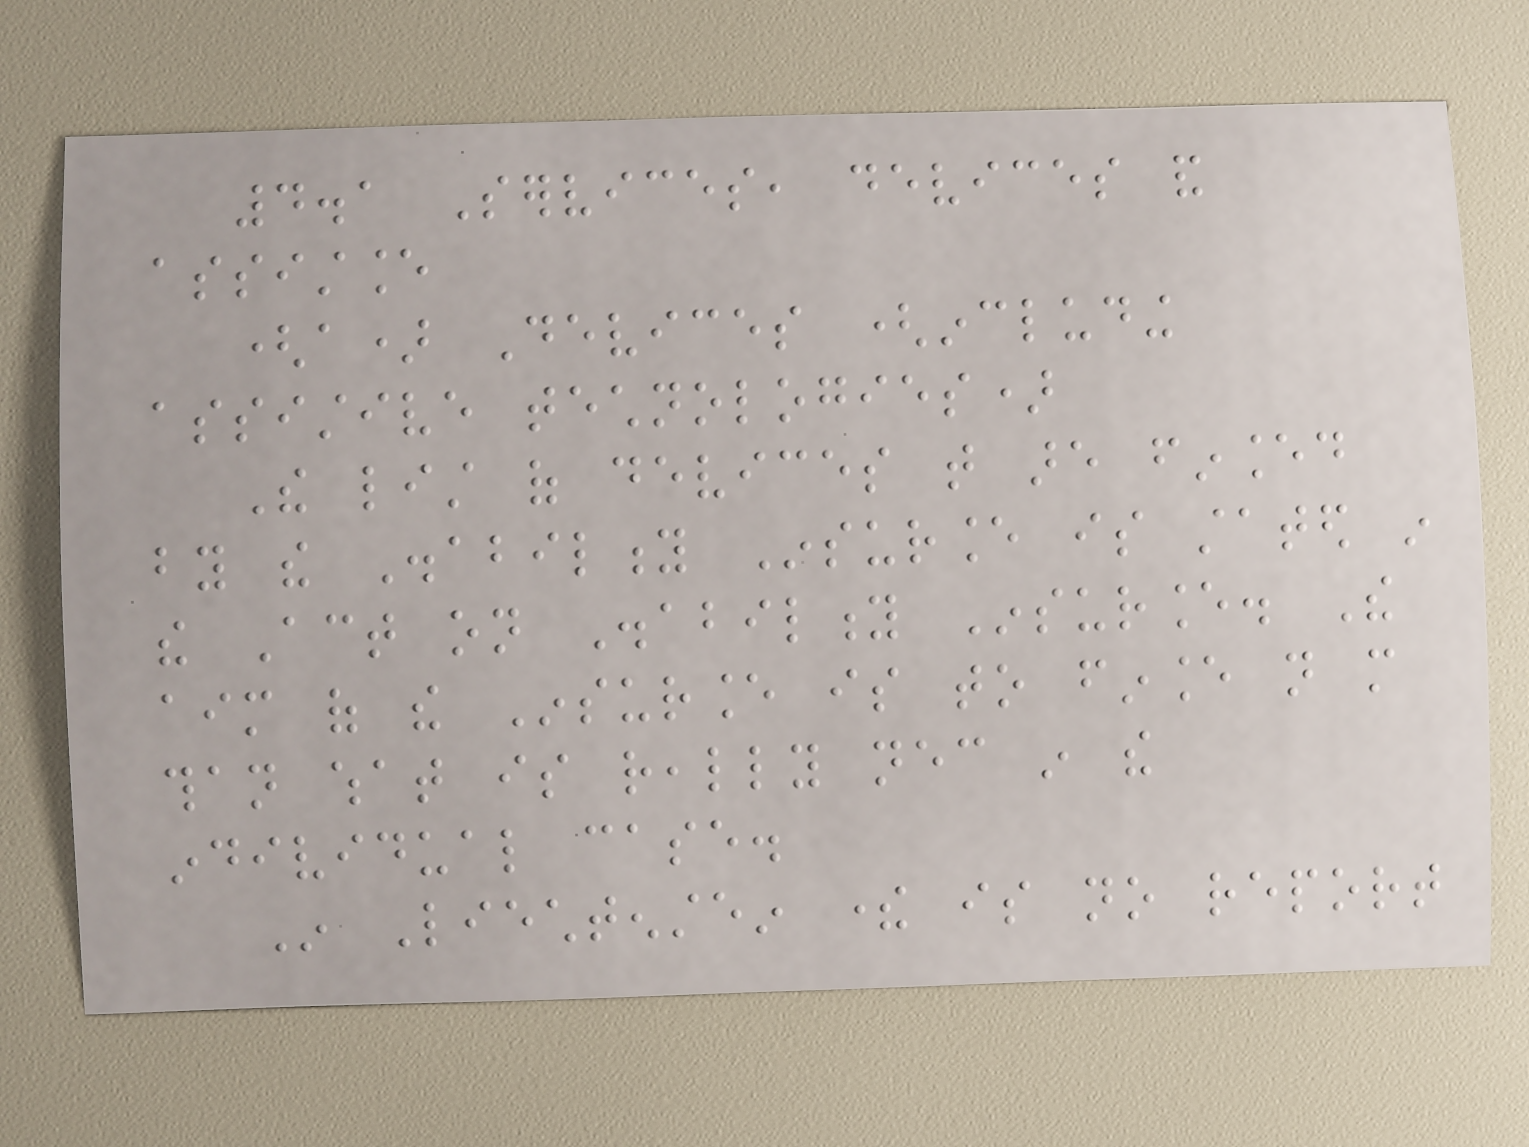4.1 Services, devices and
assistance
(a) Devices (including
assistive technologies)
The list of devices that are financed
by the Disability Insurance is stated in
the Act on Disability Insurance. The
aim of the Insurance is to finance not more
than what is really necessary in the
individual case.
In Liechtenstein there is no report
